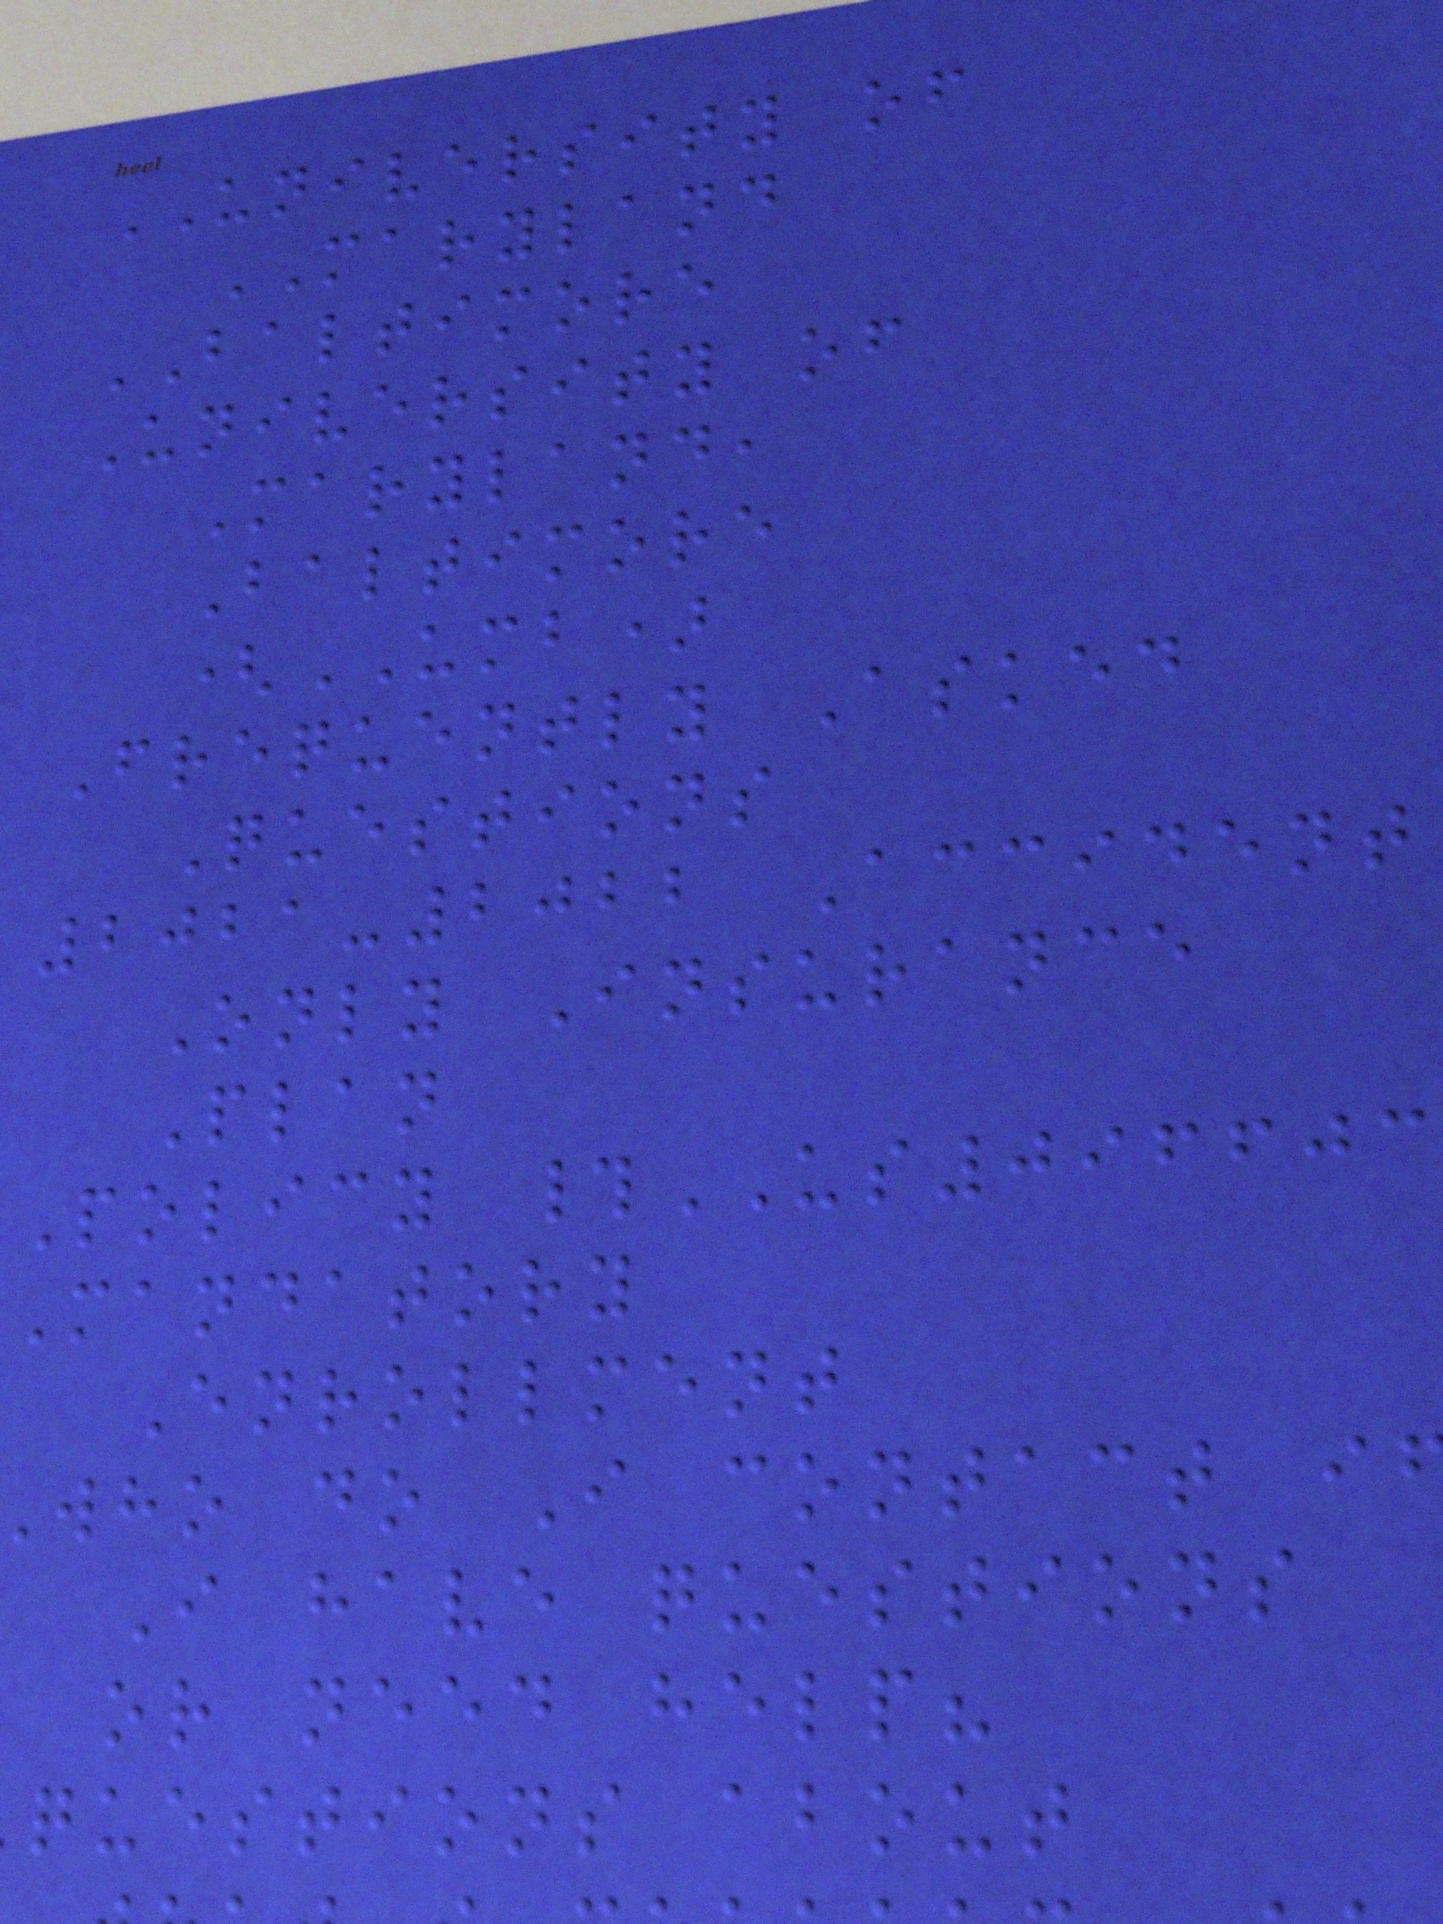UNIVERSITY of
MARYLAND
BALTIMORE
University of
Maryland,
Baltimore
(UMB)
Frequently Asked
Questions
2021-2022 Accident
Only Insurance
Plan
Policy #US096603
Mandatory
Enrollment
who do I contact i
I have questions
or need help?
questions about
